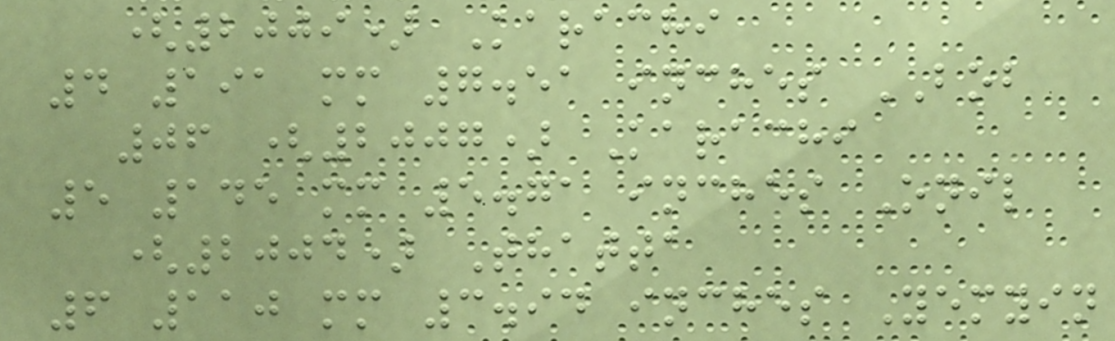(2009) Karachi
4 191 mm 7.51 inches BOB
06 (2007) Karachi
5 145 mm 5.71 inches Onil
(2004) Thatta
6 110 mm 3.94 inches Yemyin
